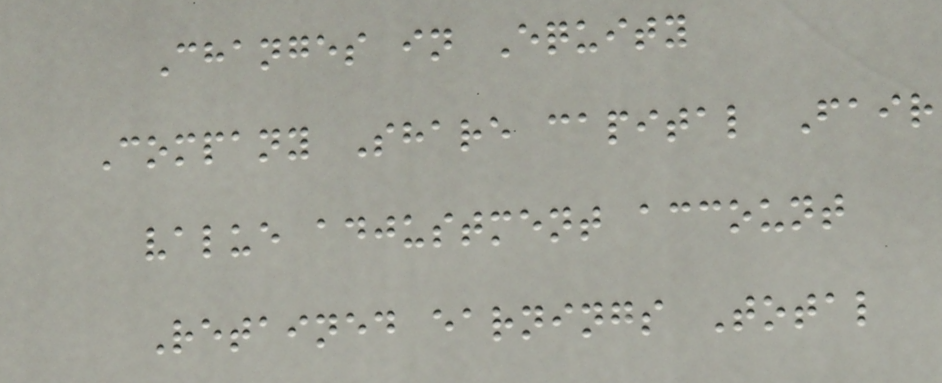Changes in Equity
Company Share capital Fair
value adjustment account
Retained earnings Total
